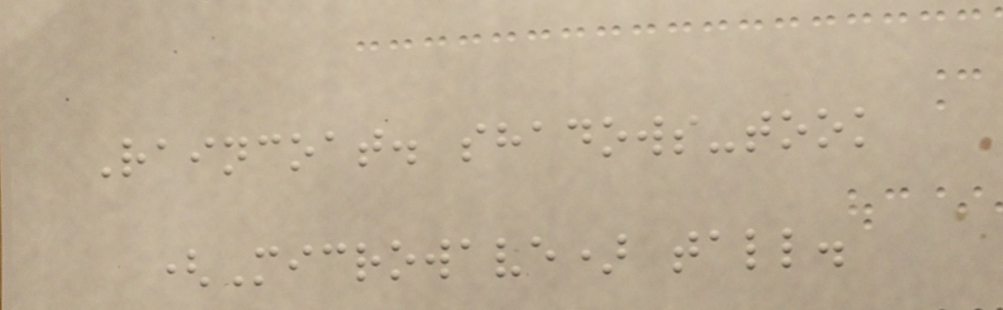Raincoat. shadows-took
(Microwave) tall.
